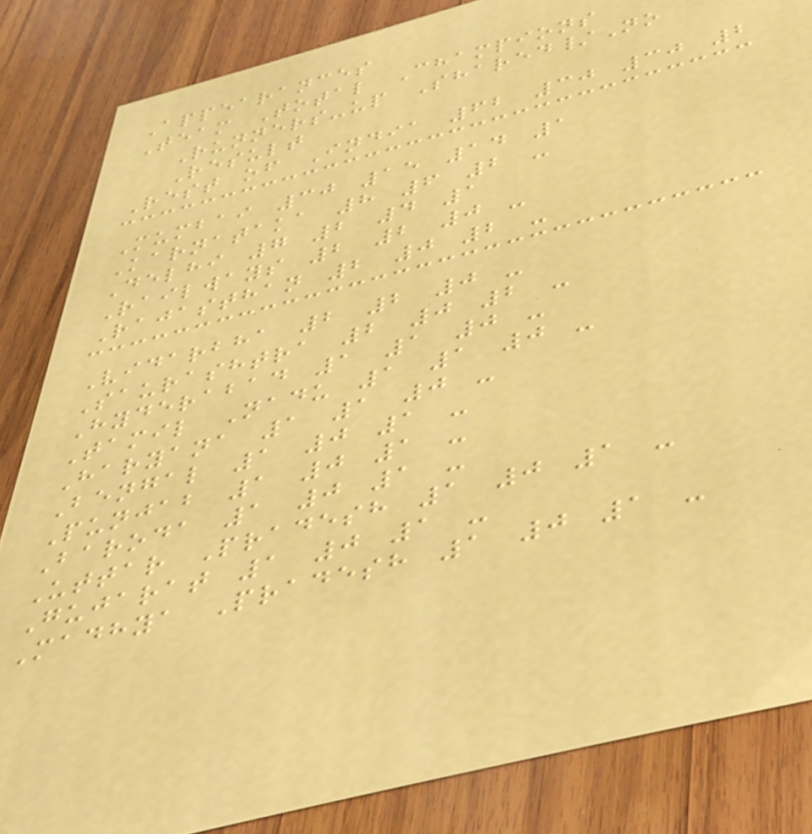Appearances
Team Total Champions
Runners-up Shared/No
Result
Rest of India 62 30 30 2
Mumbai 30 15 14 1
Karnataka 8 6 2 -
Delhi 7 2 4 1
Railways 2 2 0 -
Rajasthan 2 0 2 -
Vidarbha 2 2 0 -
Saurashtra 2 0 2 -
Hyderabad 1 1 0 -
Tamil Nadu 1 1 0 -
Haryana 1 1 0 -
Bengal 1 0 1 -
Punjab 1 0 1 -
Baroda 1 0 1 -
Uttar Pradesh 1 0 1 -
Gujarat 1 0 1 -
Madhya Pradesh 1 0 1 -
